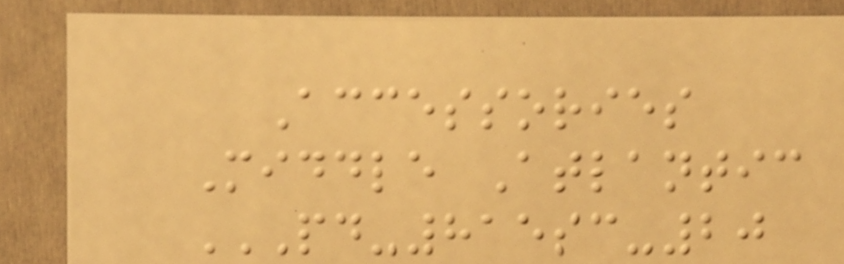Accessories
Middle Atlantic
PD-815SC-20
